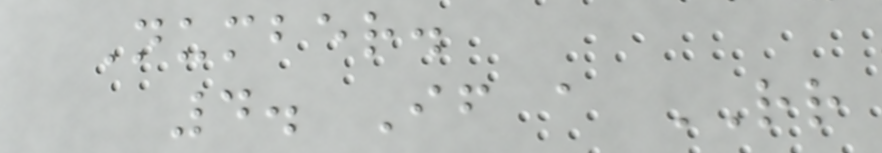Number.
4. If a RR
